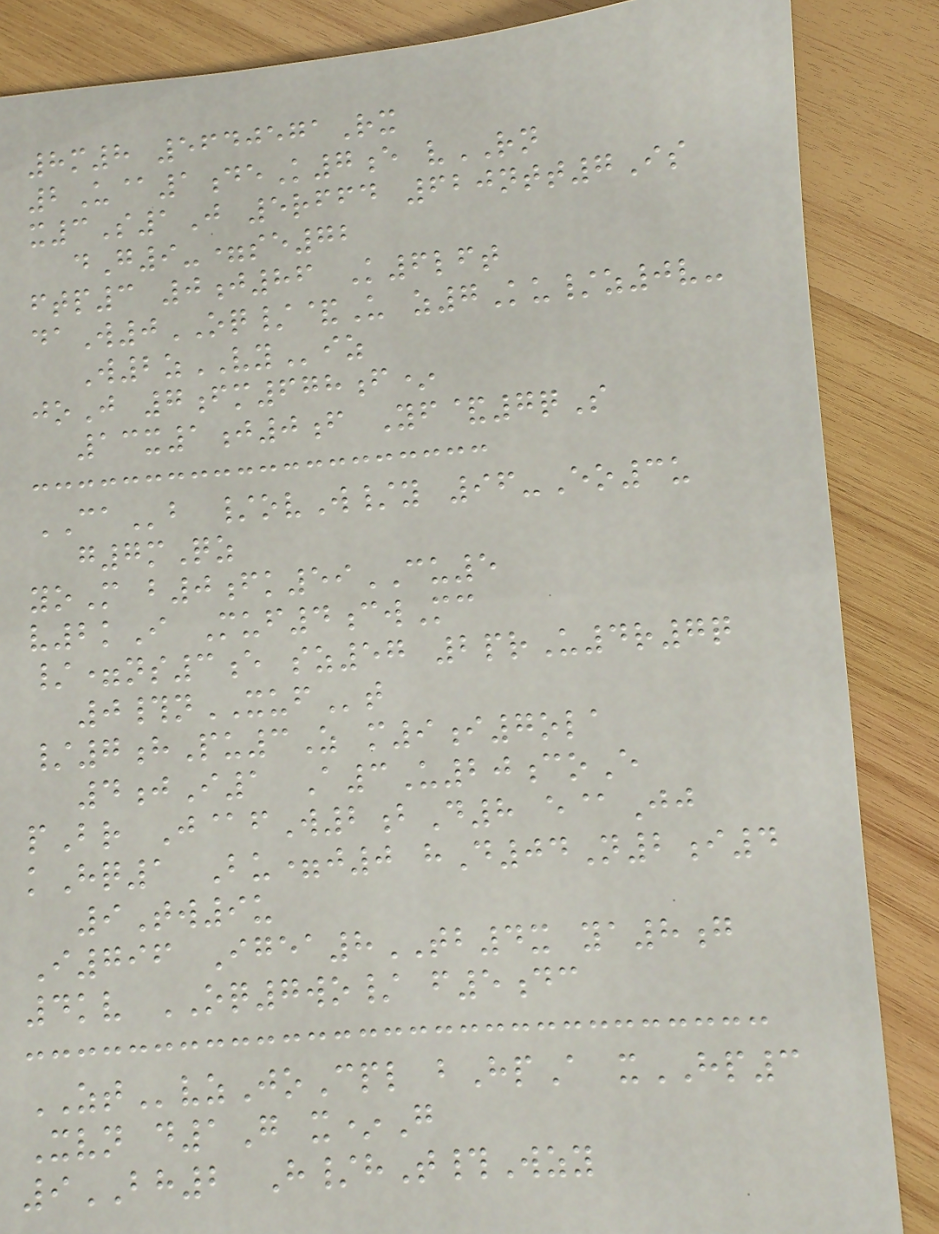8m8 5640571Rx
2U@1deK7e vRN
x3S1J 5rffd 620ntt7Is
dG9-=se72
ftp3 0j86 K6lft
daW0OQ/&U z7Ku/z0v-
W2zVYiz
joJ 7fm678f*
13x1j0f Yf&7qS
CAb /ovW/y 96-Eo3u
g7mQz
yoM b0fk59CU5
v2kI Muf4cwMc
/=ns3e sz57 2prU4r7q
0#nXUFt
/7hPu3Z m9i7ola
4jI1 A3U20coE
pBr J@fW2bD8 e@Jj
kHq1 Bu=j0 hD04N2i4
9Tw9u
I796 Igea8TB4x ya8g
4kv OQ7wo/ f5dc
ZTvzJoCpl bHpA xHP3
Xvn d1G x*G
9BH2 H/hT#Wzy
